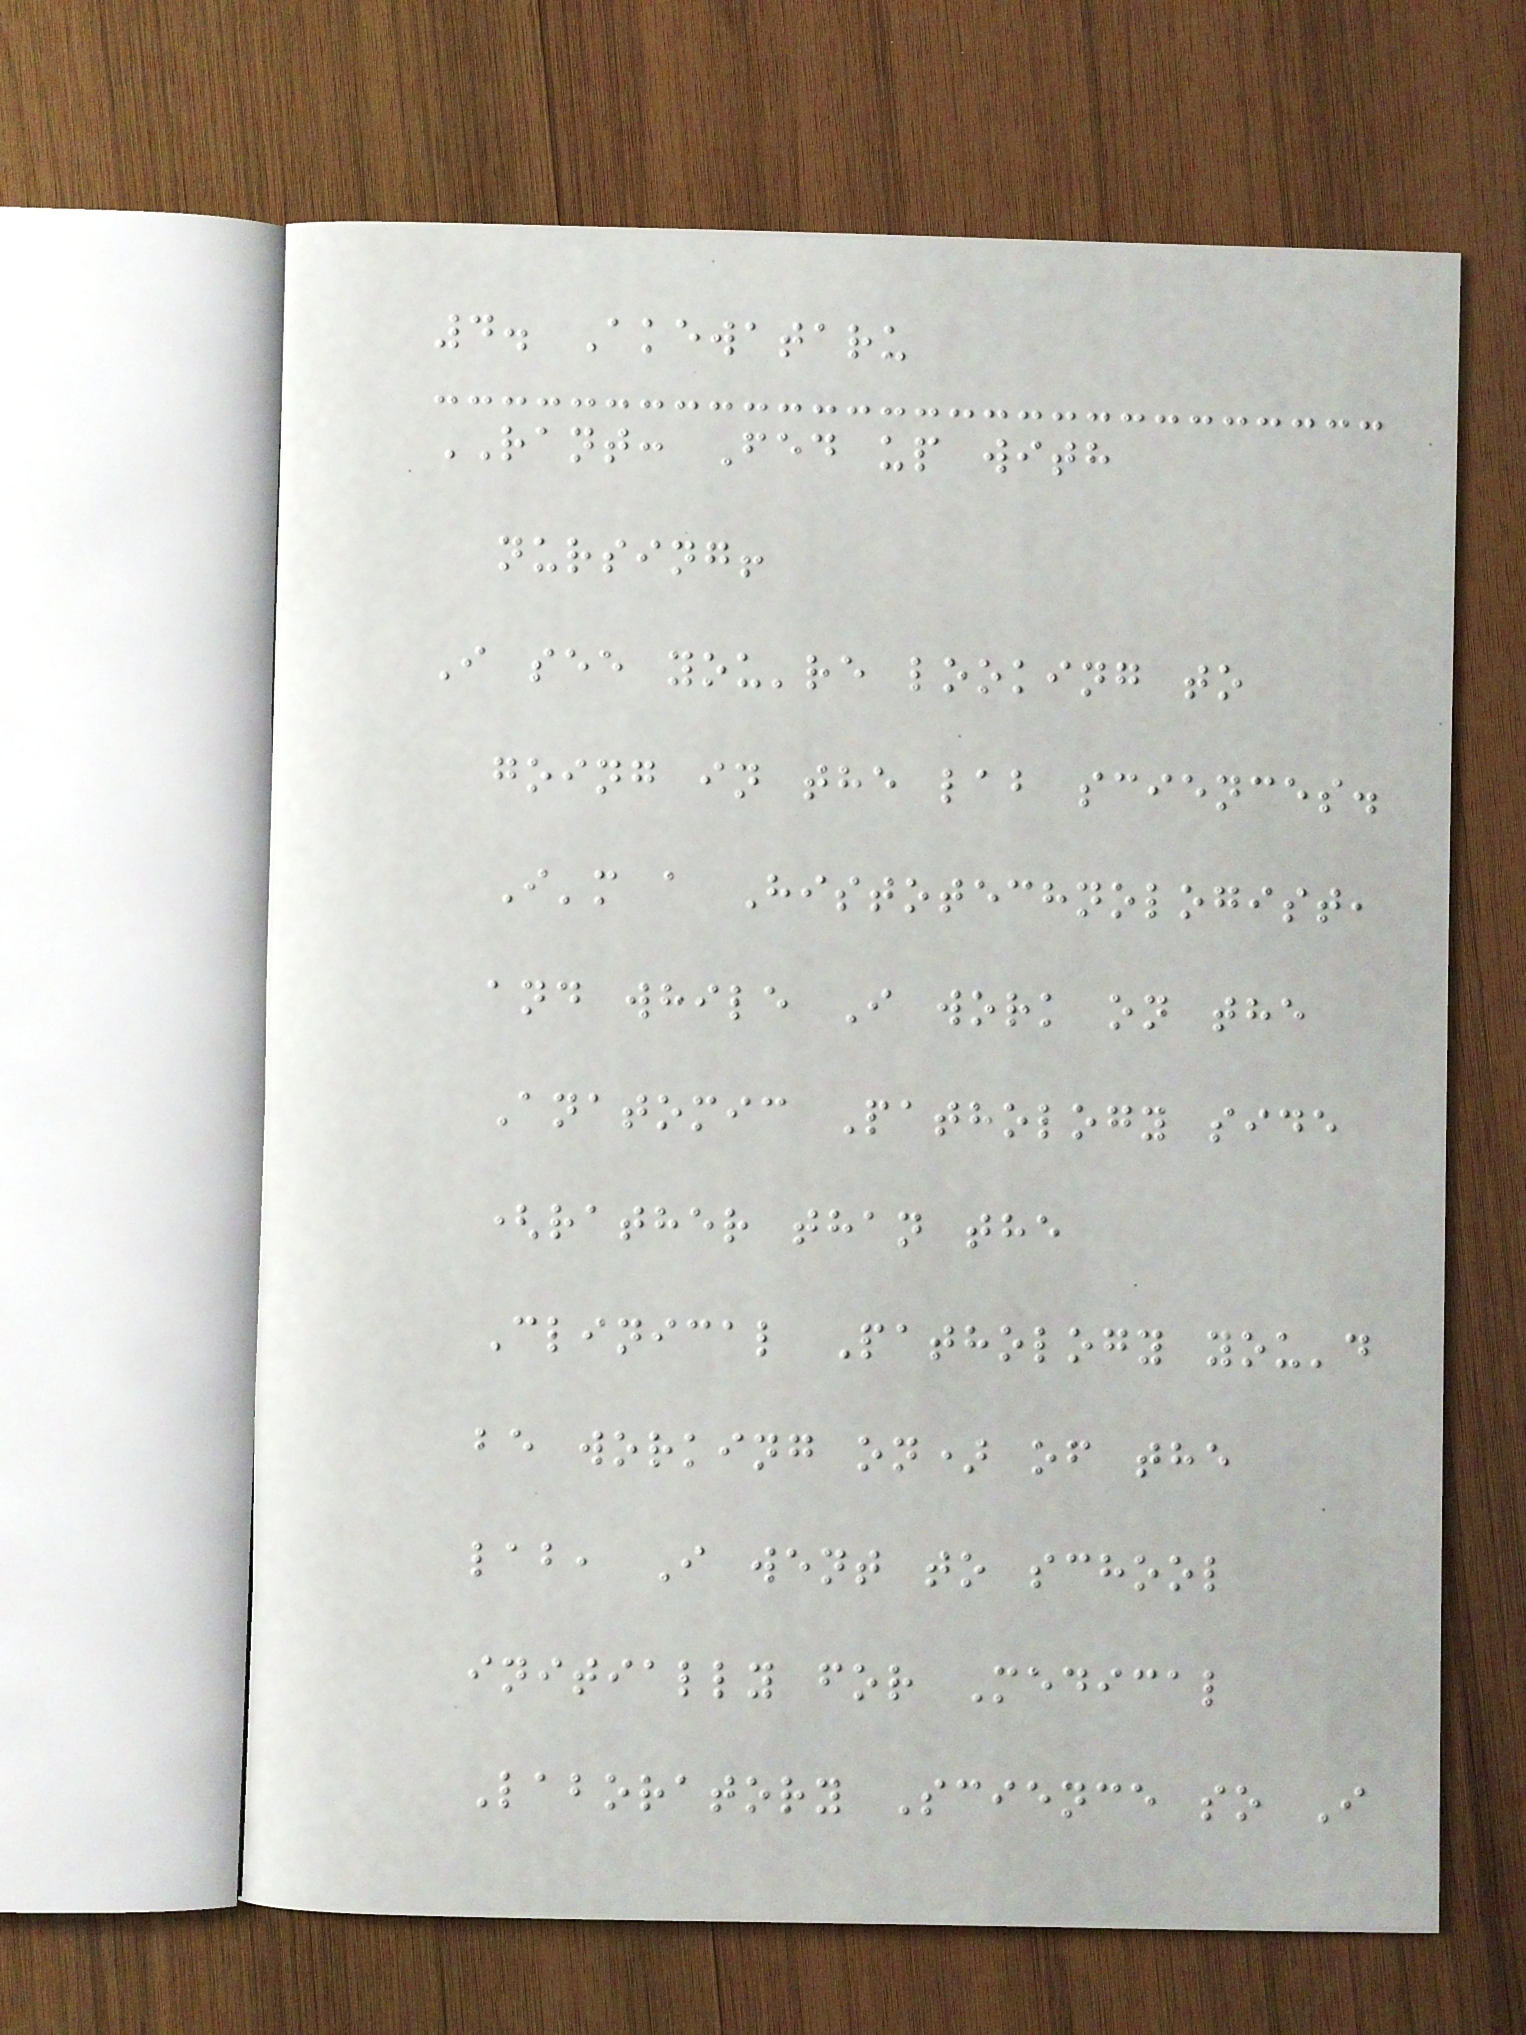4. Akewataru
RANT: Fed up with
nursing!
I see you're looking to
going in the lab sciences.
I'm a Histotechnologist,
and while I work on the
Anatomic Pathology side
(rather than the
Clinical Pathology you'd
be working on) of the
lab, I went to school
initially for Medical
Laboratory Science so I
